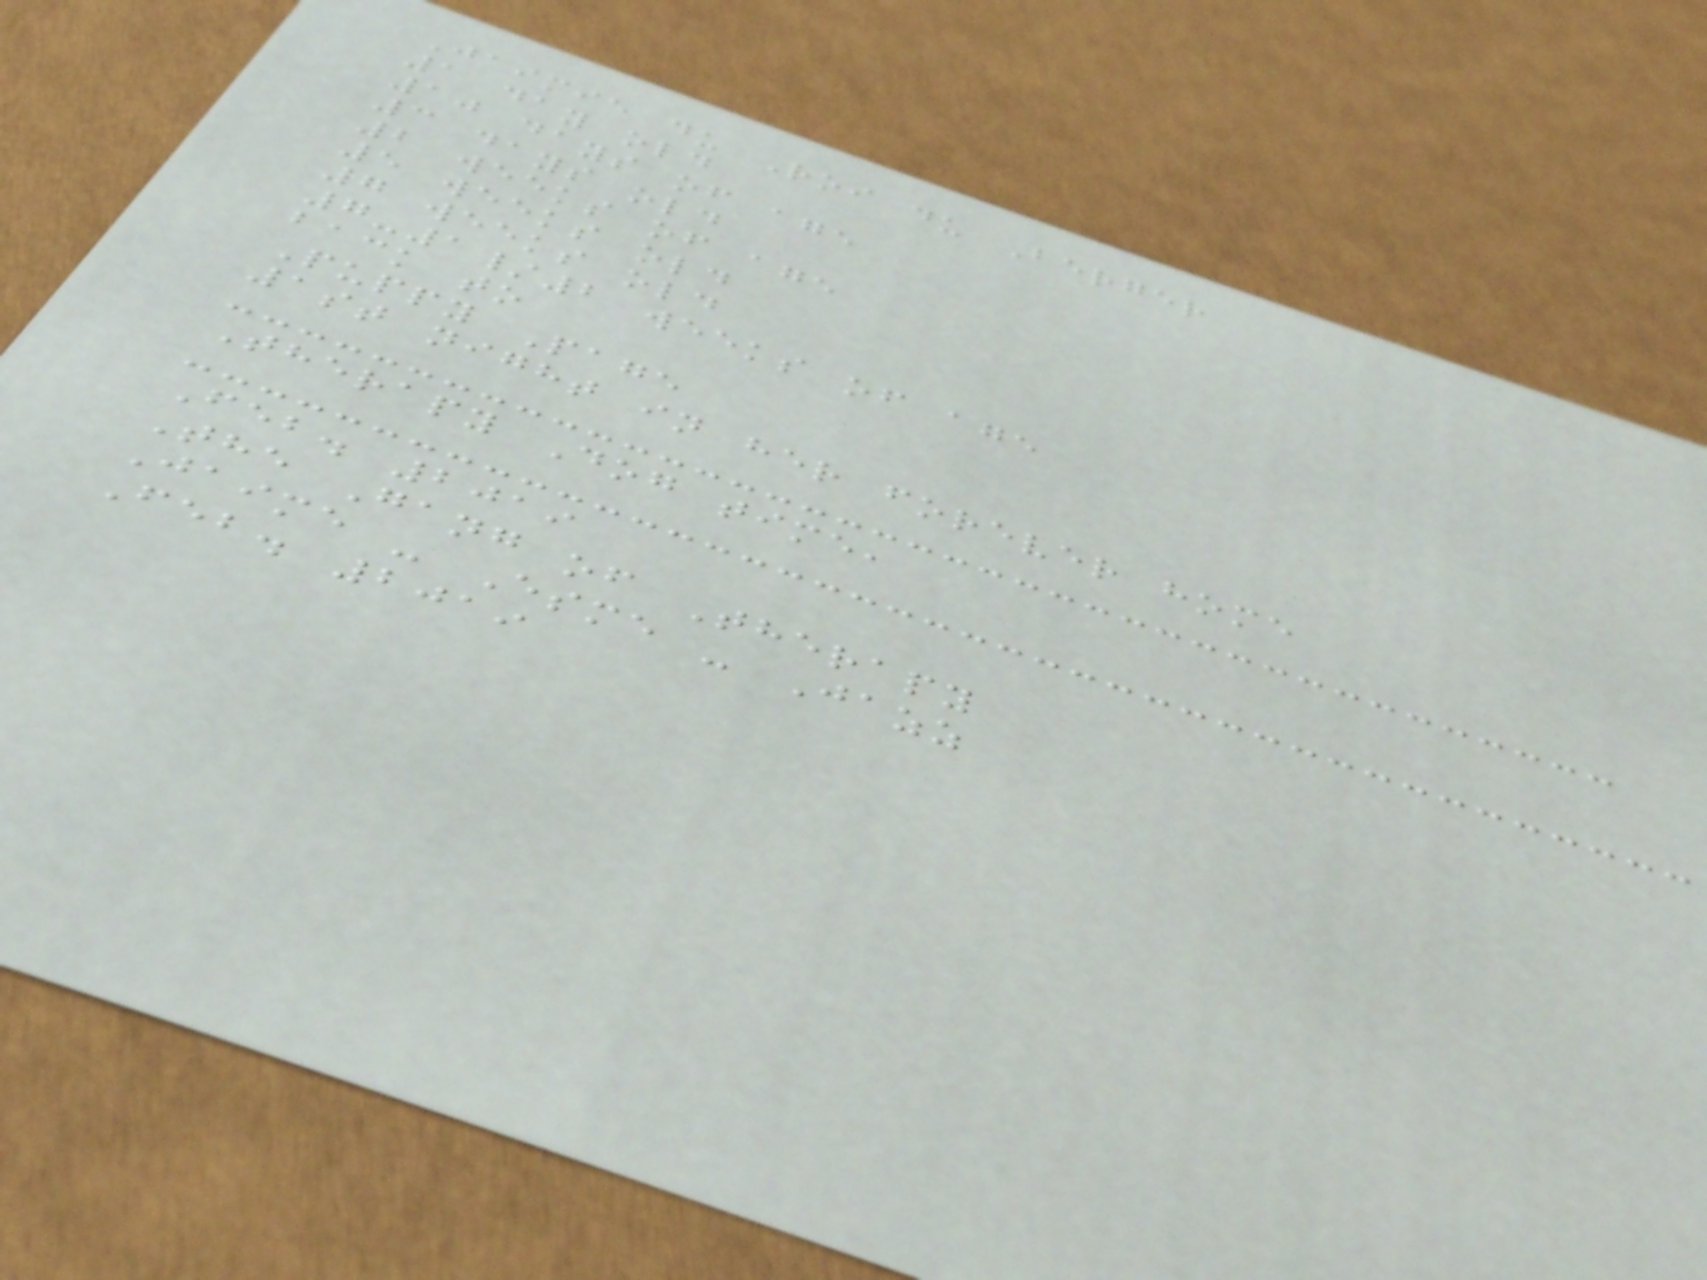Jaimie du Roi du Berger
1 day old
10 days of age
3 days old
2 weeks of age
5 weeks old
7 weeks old
7-1/2 weeks of age
back to
Puppy Page
1st night in her forever home
Therapy Dog time,
Feb. 2019
The Gang of Therapy
Jaime - Esme - Jazz
Feb. 2019
